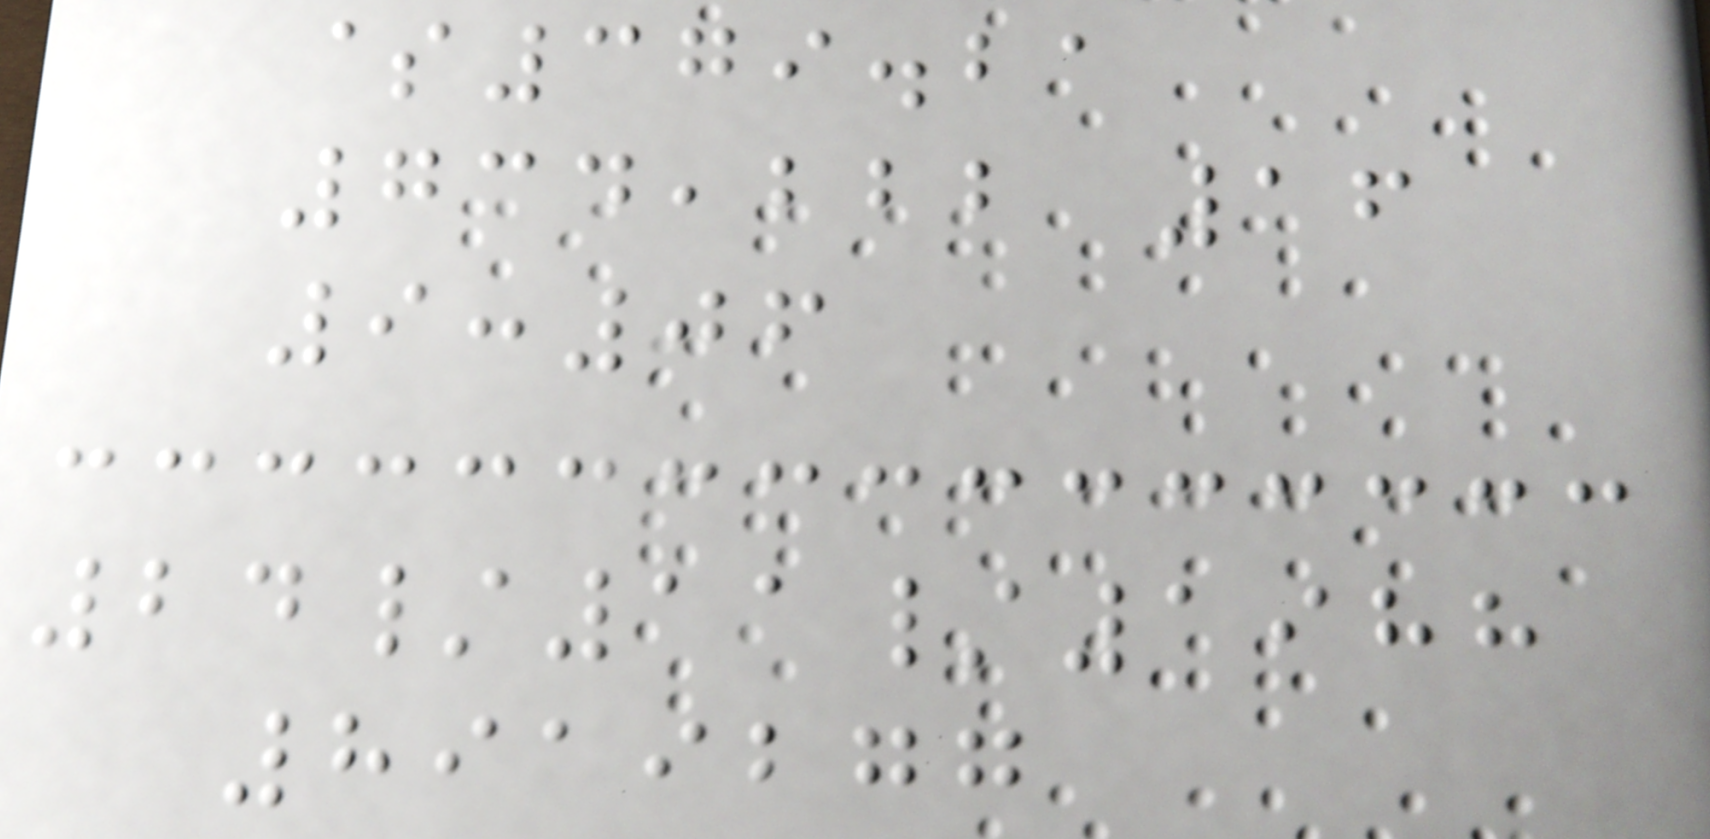$379.21
734,222 16
9:06
24/11/1988
8919277
